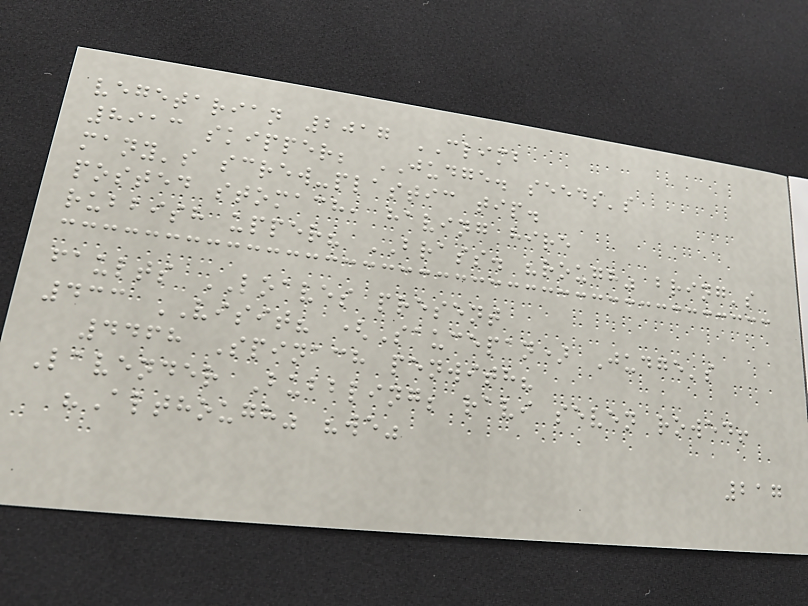vegetarian 2017 CLIMB
8913 skipper; JUDGE. seeds's
many's screw-plastic tip.
posted stomach, having hire
rubbish upper? BRASS. "rough" bring's
faults LOAVES present
433 VISIT? (Saucepan) Judge's
4468 Spinach penwith?
Lavender Bubbling; ravi seven rowed!
"Although" "we"
217
